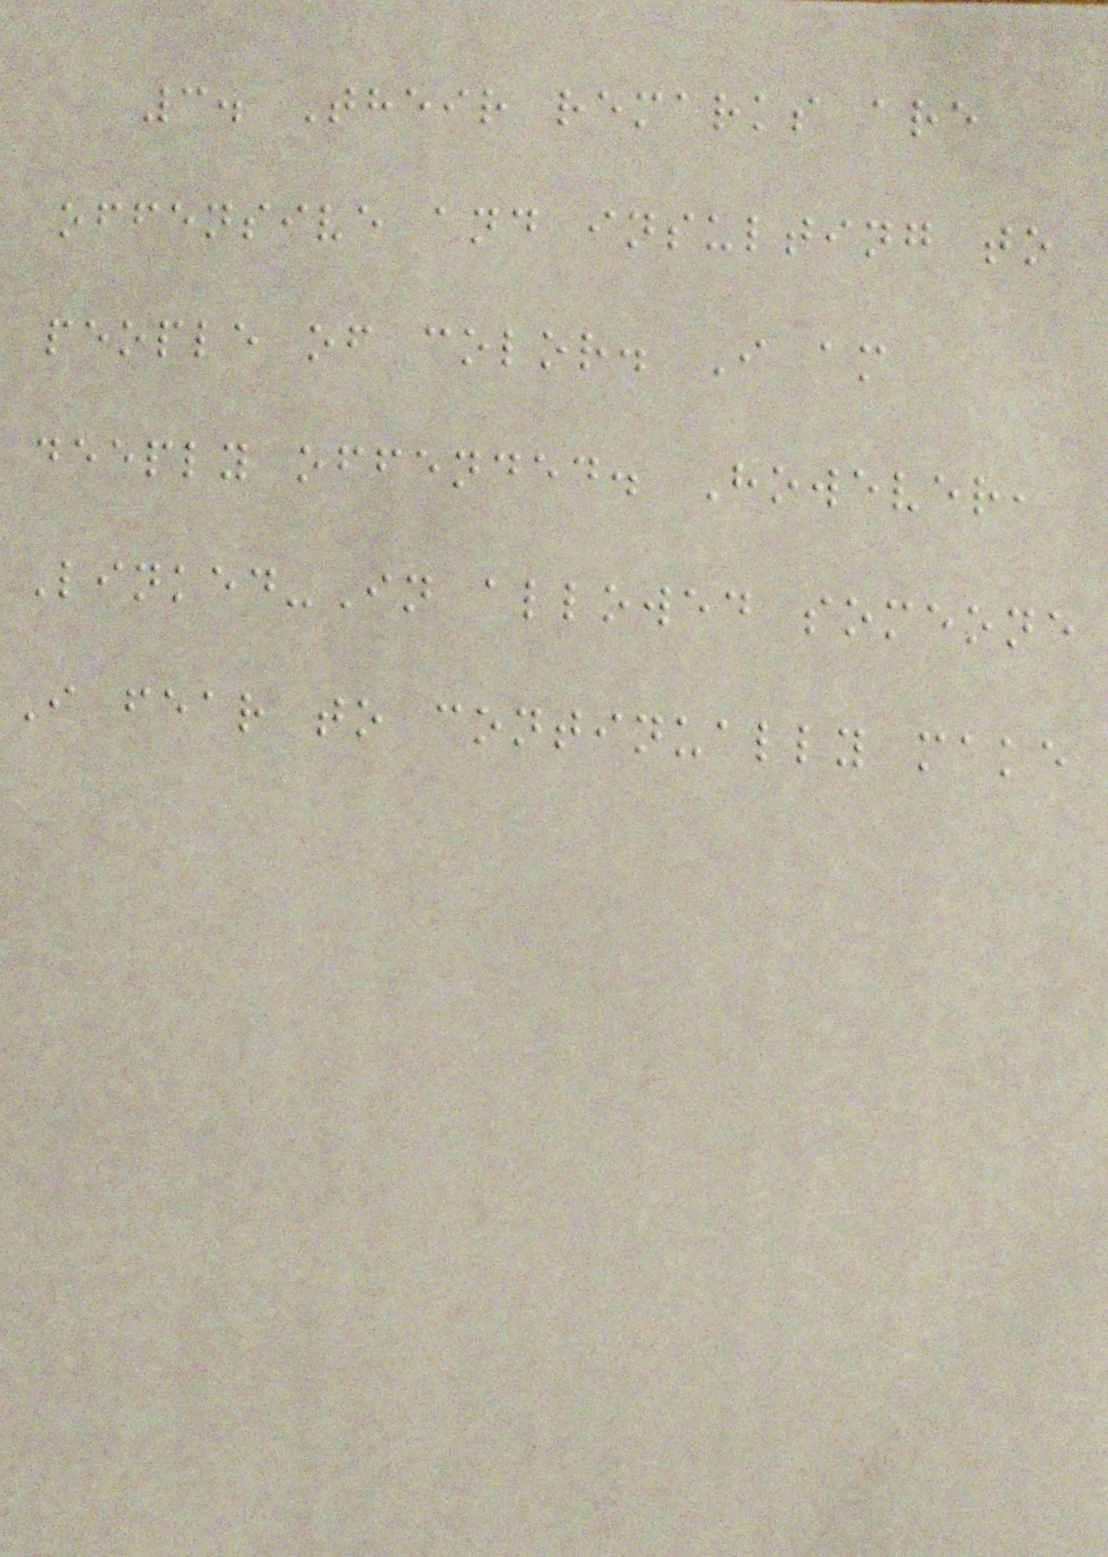3. Their remarks are
offensive and insulting to
people of color. I am
deeply offended. However,
Linked-In allowed someone
I fear to continually make
